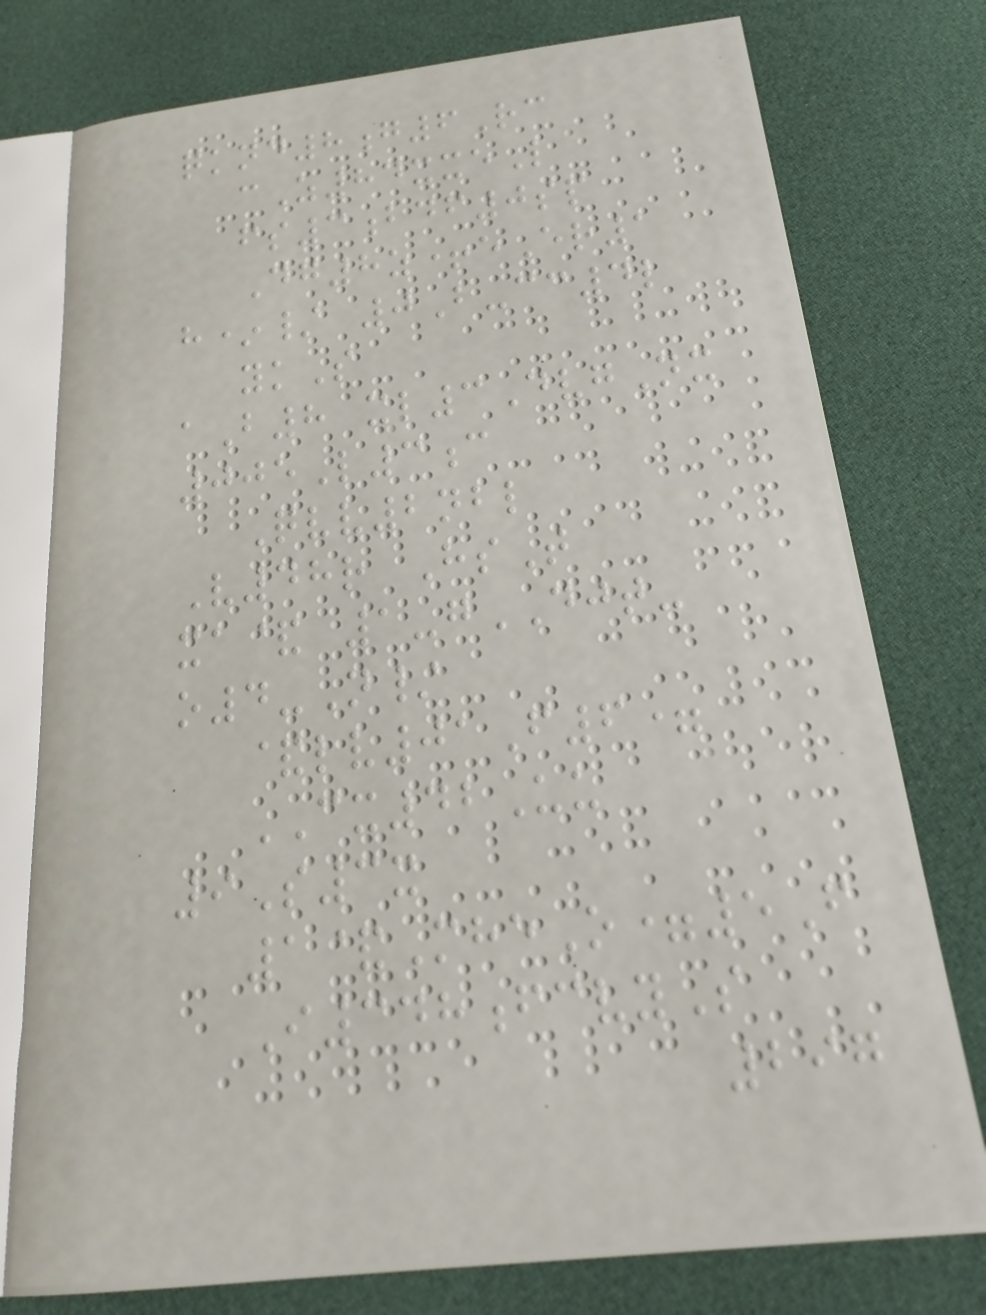qknd8g6Rc
cZ84xxeL
fs3bdf0sp
Dg8z+eEr1
h*/ 0B-cc4l
ykS
aB8 xl3DvgNx
005L3c
Qvv2nbl
V48r HsT
xa& 1-gDJT-
o4-N/
&lv01F6=
CX42Uu
9S3x
1&MheO=5F
I348fcvyS
297
